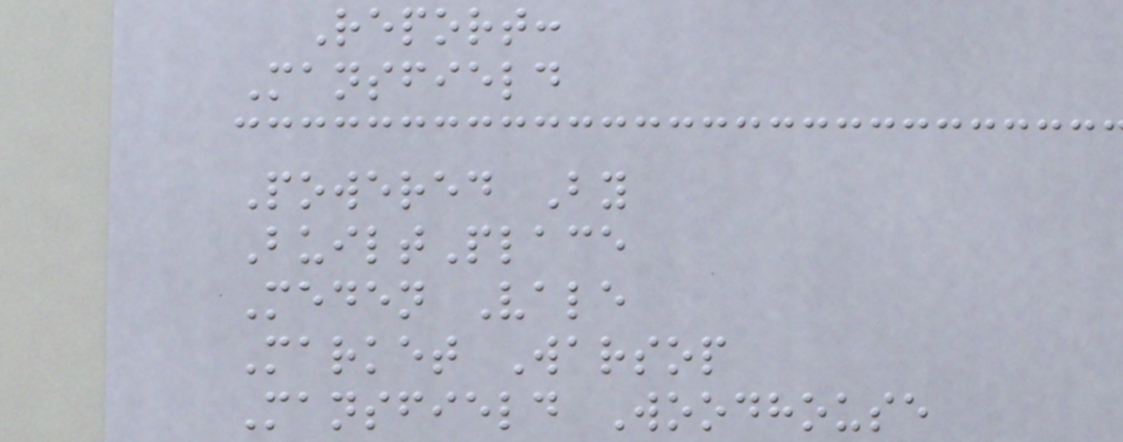Report:
Mansfield
Powered By
BuiltPlace
Meden Vale
Market Warsop
Mansfield Woodhouse
